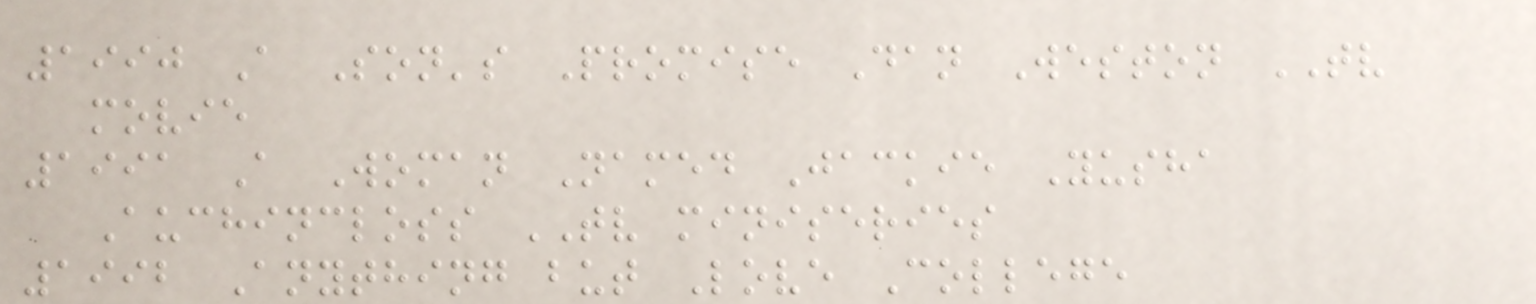1990 A Son's Promise Dan Weston TV
movie
1991 A Woman Named Jackie Yusha
Auchincloss TV miniseries
1992 Anything but Love College
